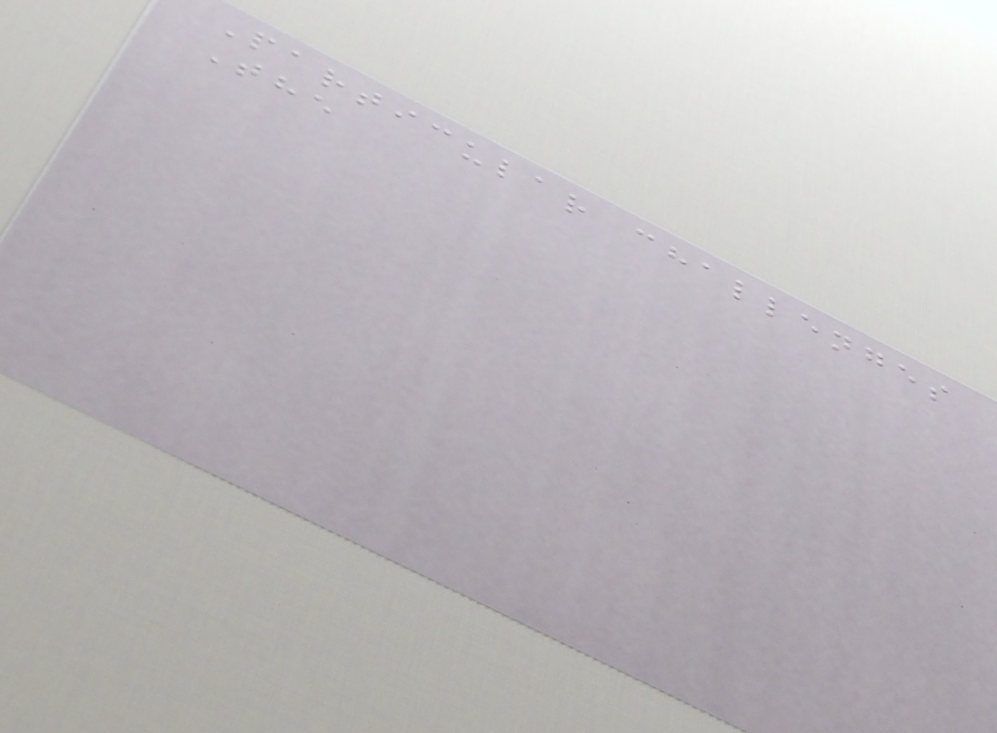Particular challenges
The
